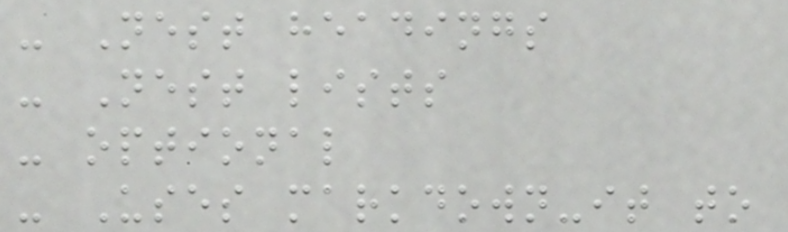- Nest headings
- Nest lists
- optional
- Uses markdown-it to
